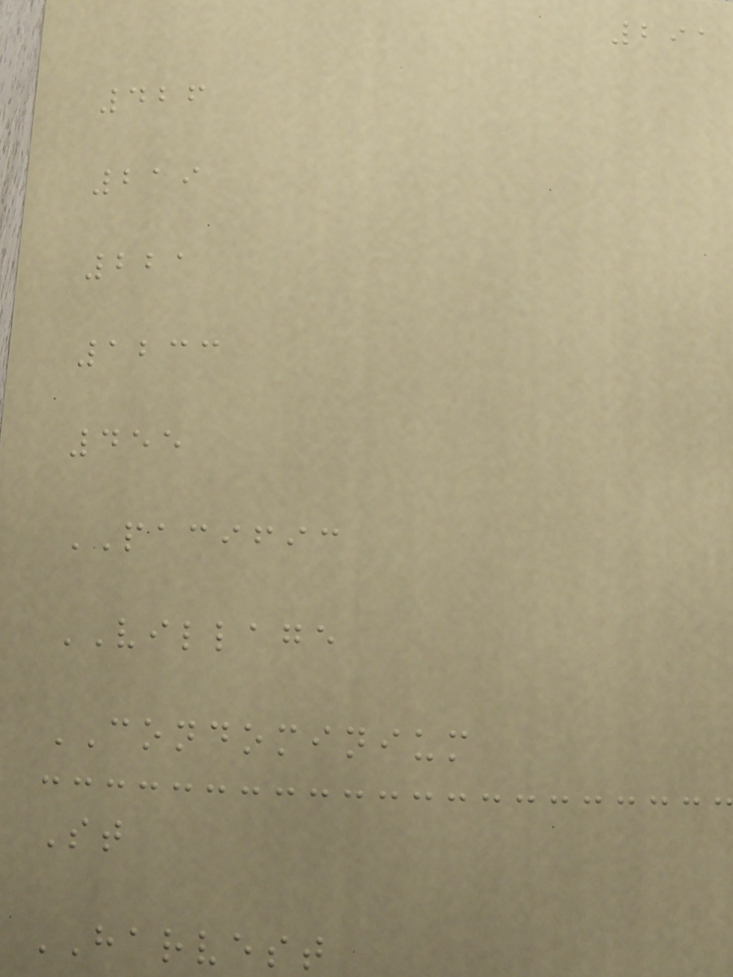291
426
219
221
1233
455
PACIFIC
VILLAGE
CONDOMINIUM
St
HARVEST
